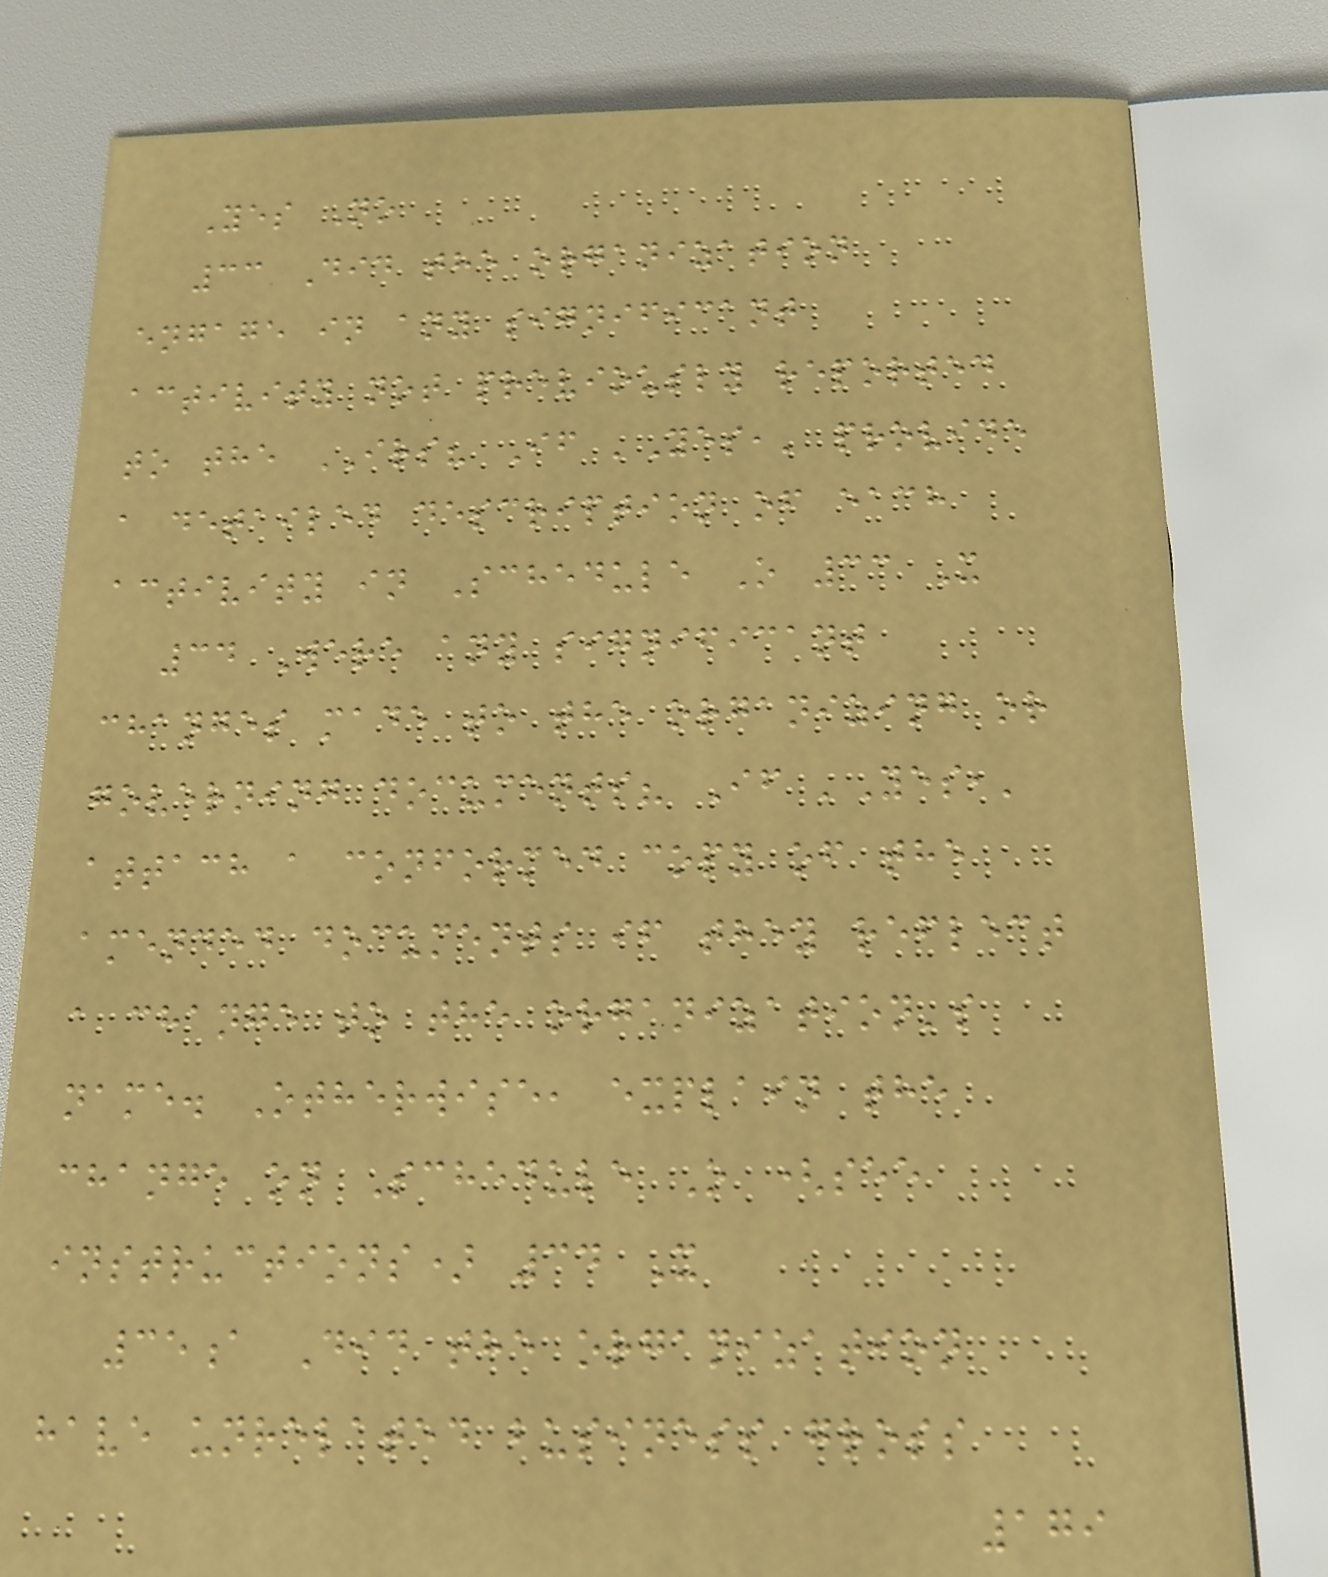Yes No
33 Did the organization
engage in any significant
activity not previously reported
to the IRS? If 'Yes,' provide
a detailed description of each
activity in Schedule O 33 X
34 Were any significant
changes made to the organizing or
governing documents? If 'Yes,'
attach a conformed copy of the
amended documents if they reflect
a change to the organization's
name. Otherwise, explain the
change on Schedule O (see
instructions) 34 X
35a Did the organization
have unrelated business gross
179
